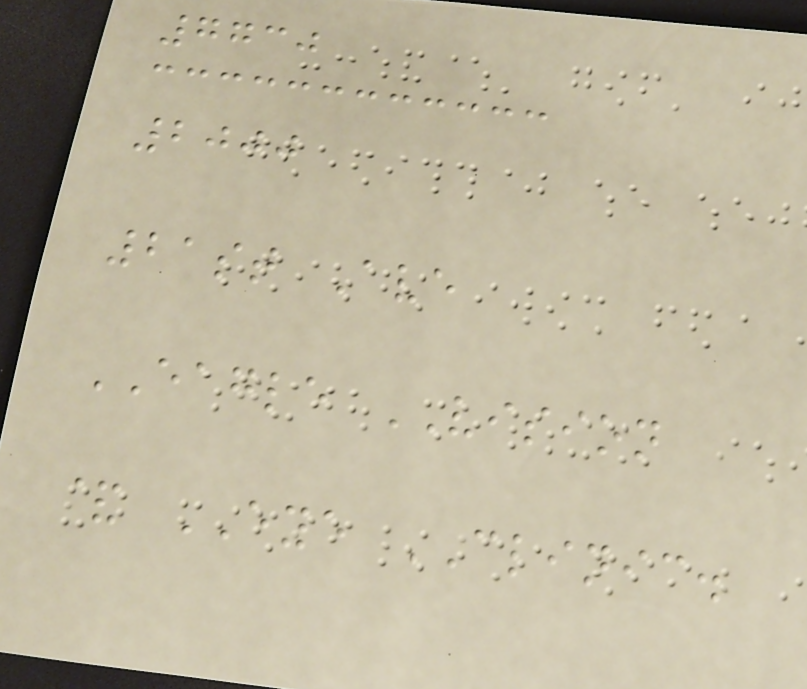7730
2000
21st Ave
EAGLE VISION
& EYE CLINIC.
